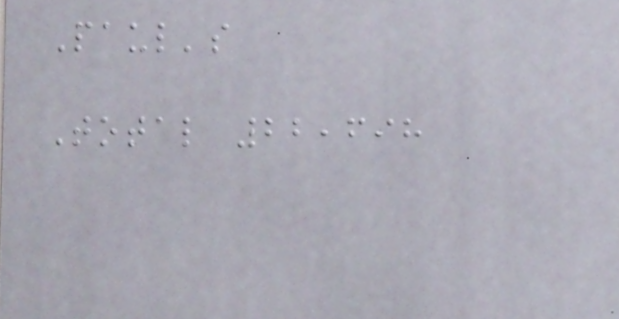Paul's
Total 22,698
